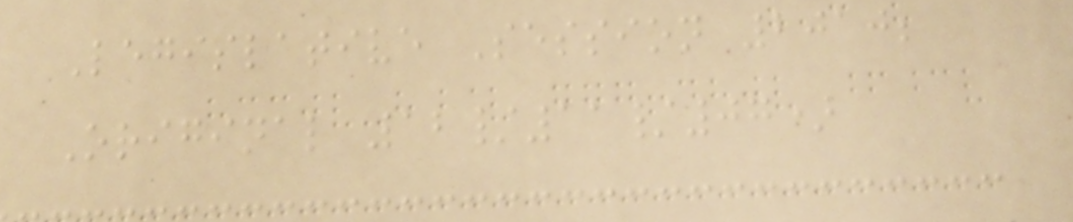Legislative Session 2010;
Original 12/11/07)
